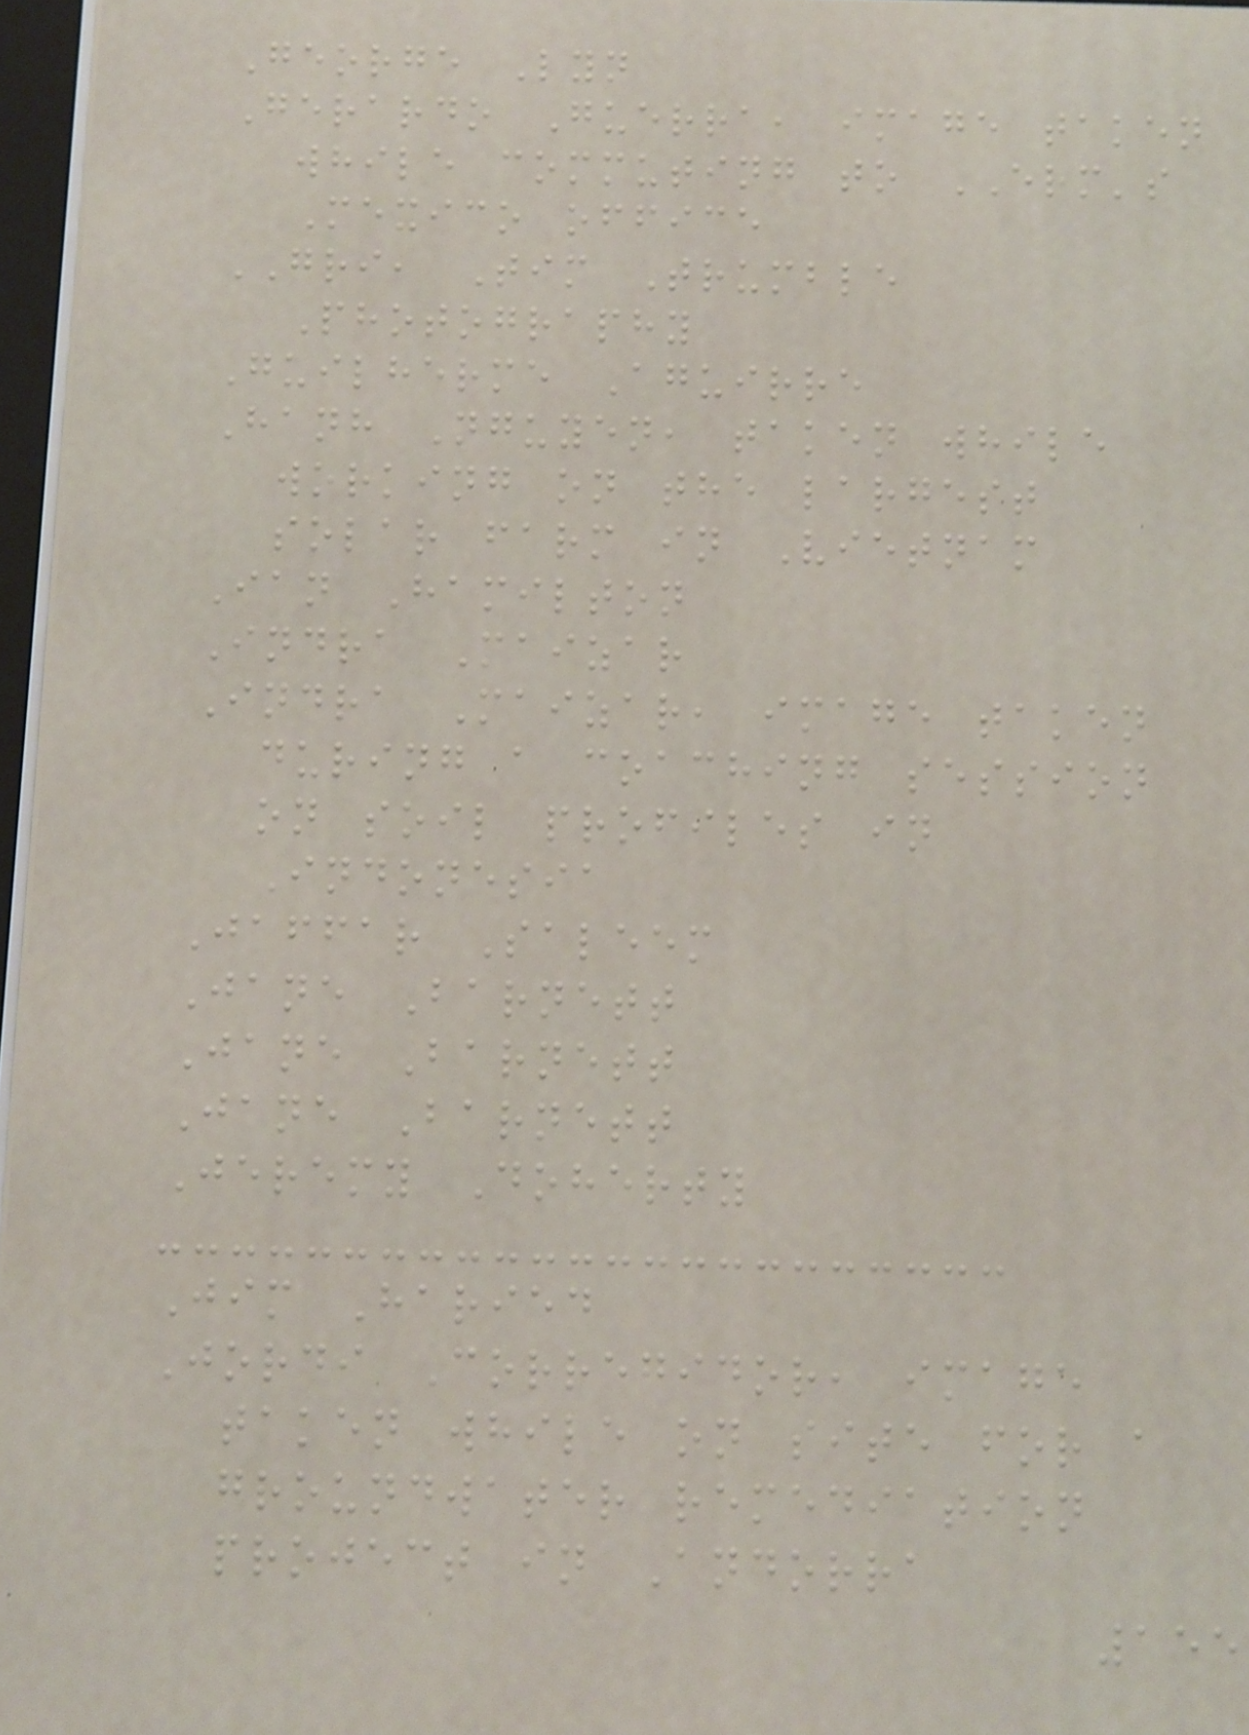George Lyn
Gerardo Guerra, image taken
while commuting to ERM's
Mexico office
GRI, Tim Trumble
Photography
Guilherme Aguirre
Hanh Nguyen, taken while
working on the largest
solar farm in Vietnam
Ian Hamilton
Indra Maizar
Indra Maizar, image taken
during a coaching session
on soil profiles in
Indonesia
Jaffar Saleem
Jane Barnett
Jane Barnett
Jane Barnett
Jeremy Doherty
Jim Haried
Jordi Corregidor, image
taken while on site for a
groundwater remediation
project in Andorra
155
